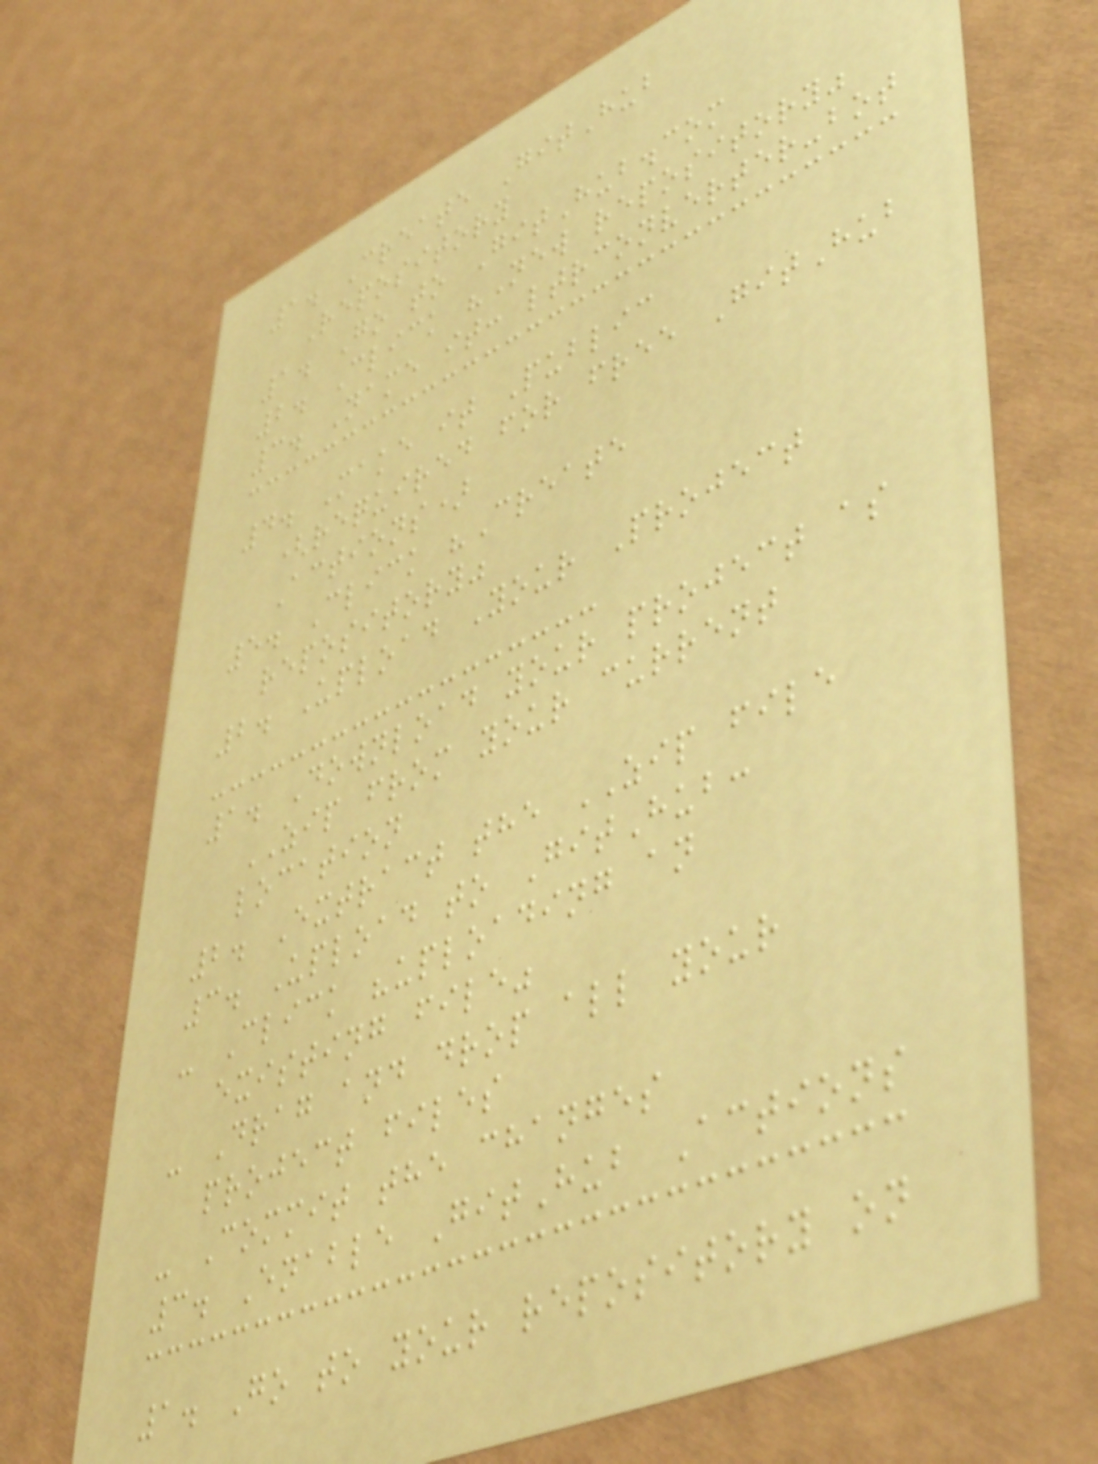1. Create GitHub
Repository
1. Go to GitHub.com
2. Click "New repository"
3. Name it: ltrconverter-bot
4. Make it Public
(required for free GitHub
Actions)
5. Click "Create
repository"
2. Upload Your Project
1. Download your project as
ZIP from your current
location
2. Extract the ZIP file
3. Upload to GitHub:
- Click "uploading an
existing file"
- Drag and drop all your
project files
- Commit the changes
3. Enable GitHub Actions
1. Go to your repository on
